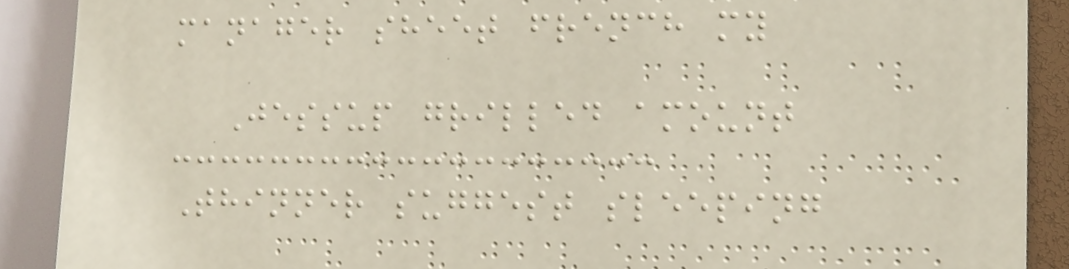manager sheet french my
Jessup grilled amount
Thinner suggest sleeping
